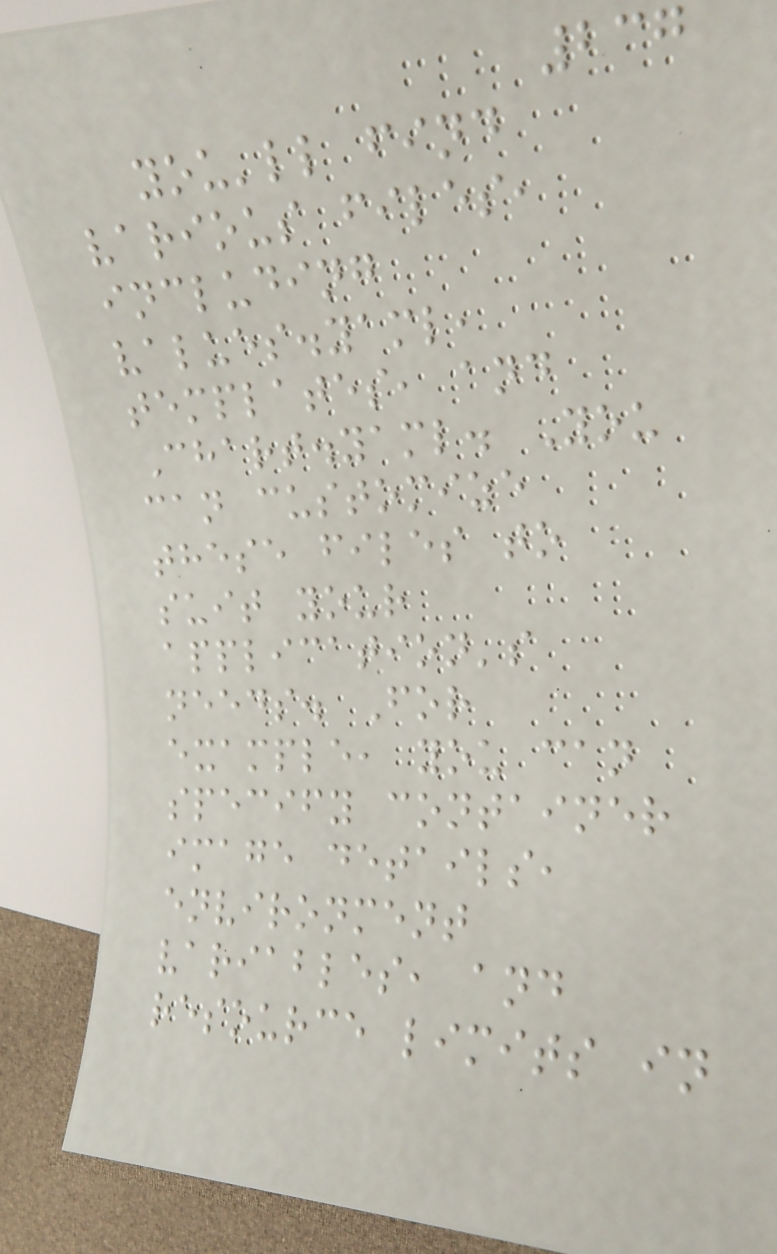237
you'll find
various files,
including
values.yaml,
templates, and
Chart.yaml. You
can customize
these files to
suit your
application's
needs. For
example, you can
specify container
image details,
environment
variables, and
resource limits in
